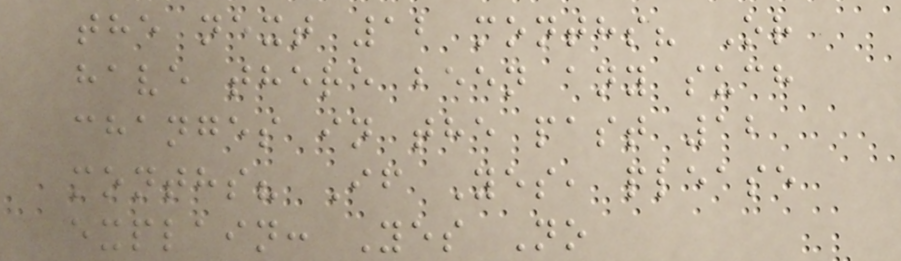the next 12 months? Or
have there been any such
changes in the past 12
months? If Yes, please
explain: Yes No
